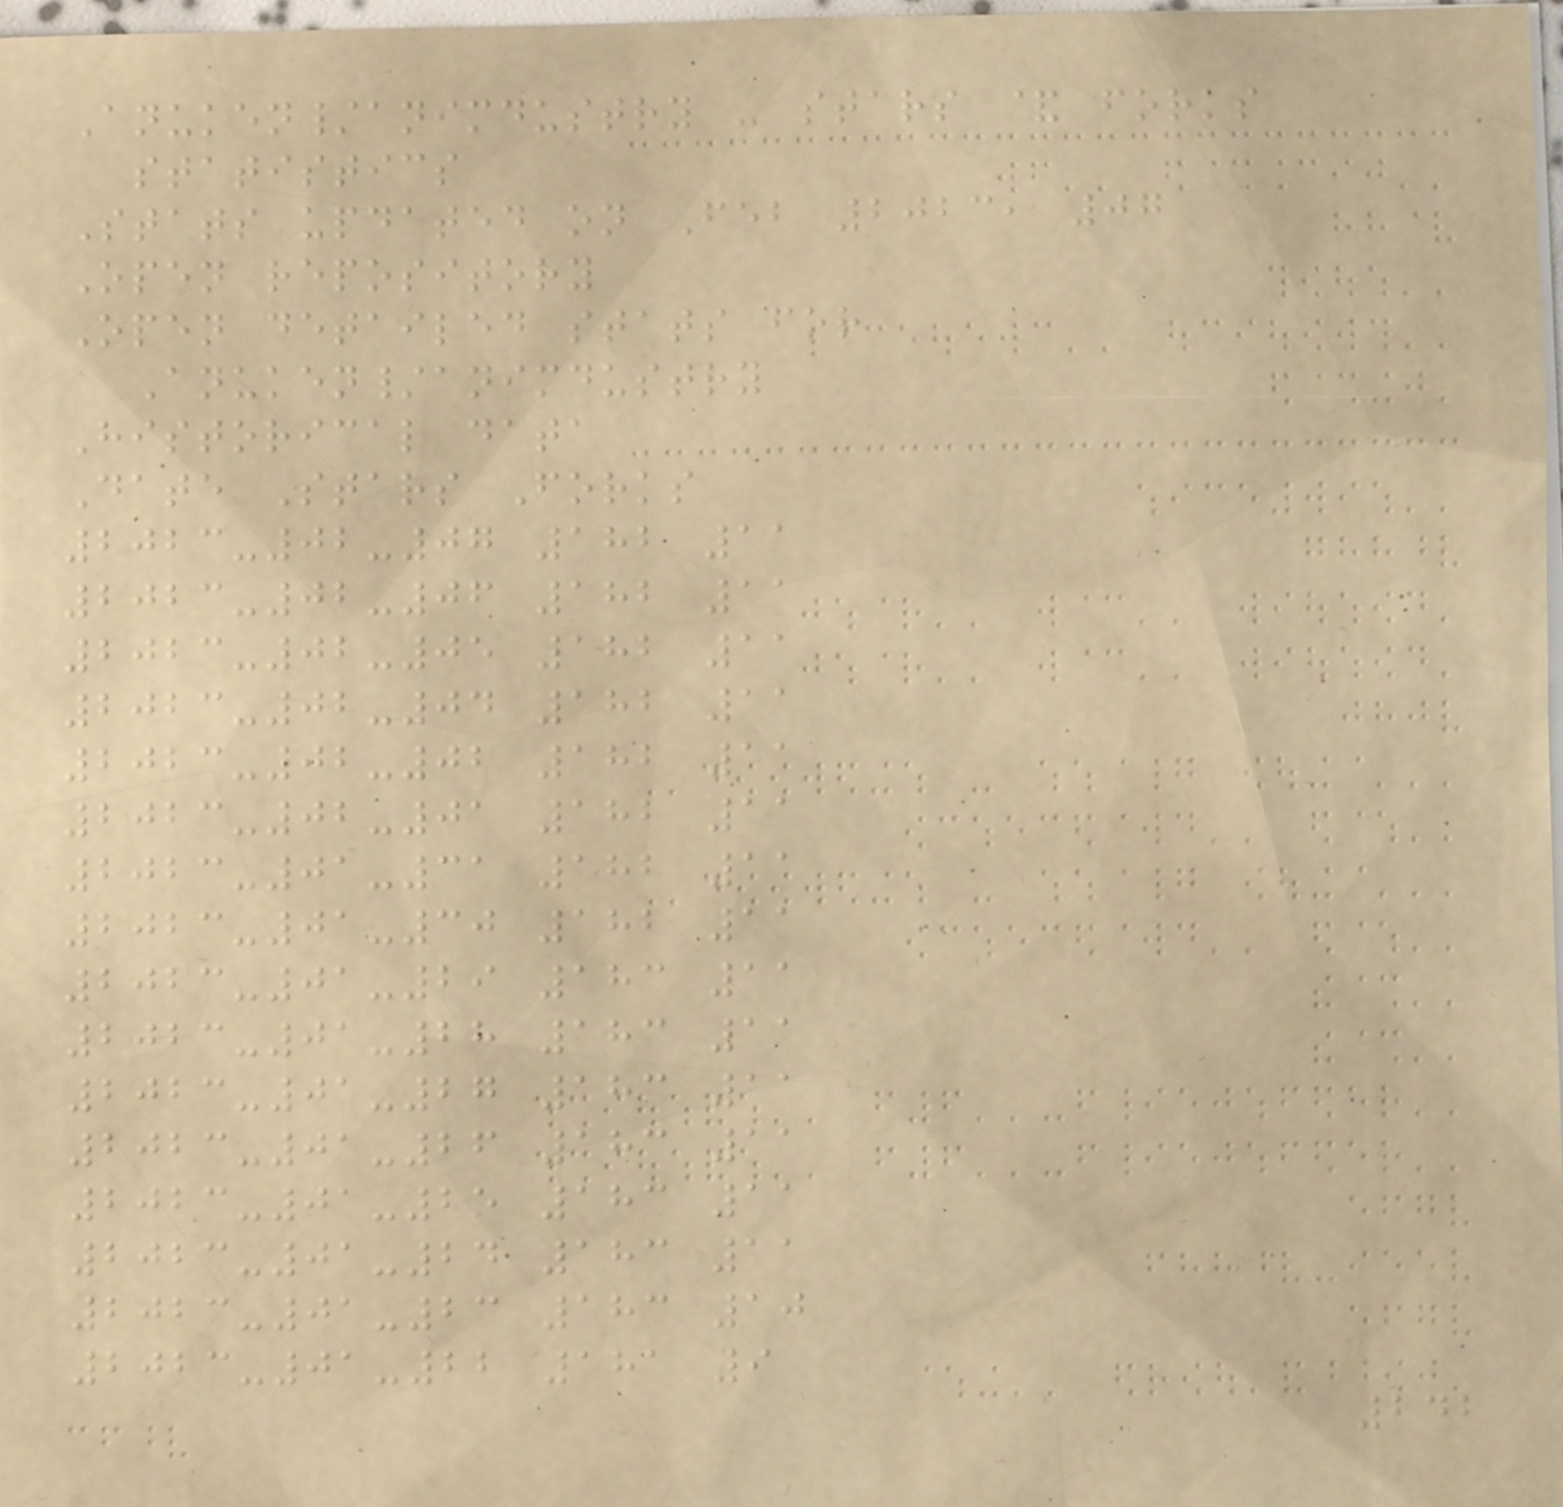Anuken/animdustry - stars & forks
statistics
Stats updated on Feb 2023, 07
Open repository
Open detailed stats for
Anuken/animdustry
Historical data
Date Stars Forks
2023-02-07 182 11
2023-02-06 182 11
2023-02-05 182 11
2023-02-04 182 11
2023-02-02 182 11
2023-02-01 182 11
2023-01-31 182 11
2023-01-30 182 11
2023-01-29 183 11
2023-01-28 183 11
2023-01-27 183 11
2023-01-26 183 11
2023-01-25 183 11
2023-01-24 183 11
2023-01-23 183 10
2023-01-22 181 9
242
